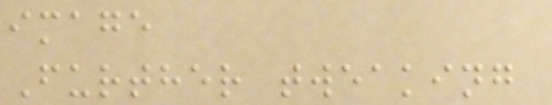image
Further tweaking
